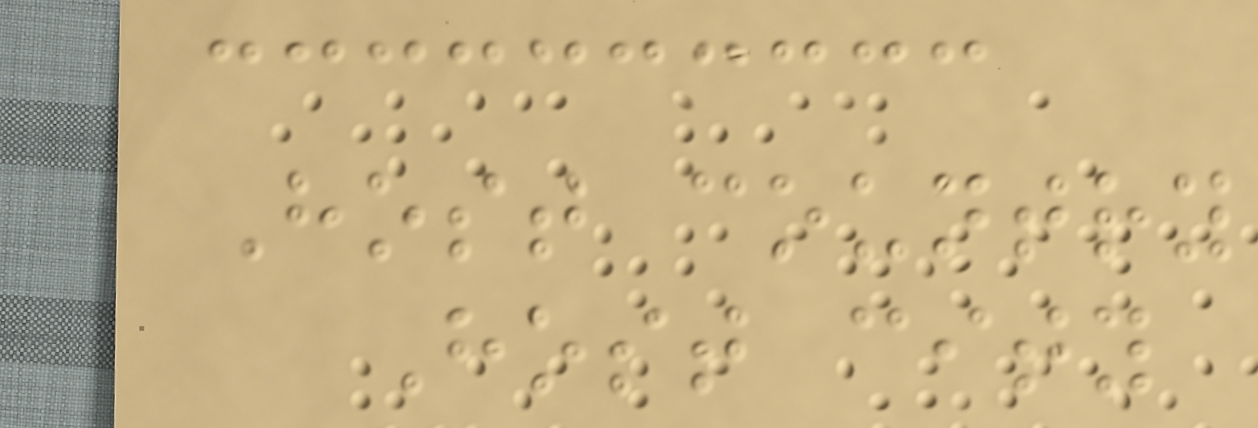Host country
Host city
